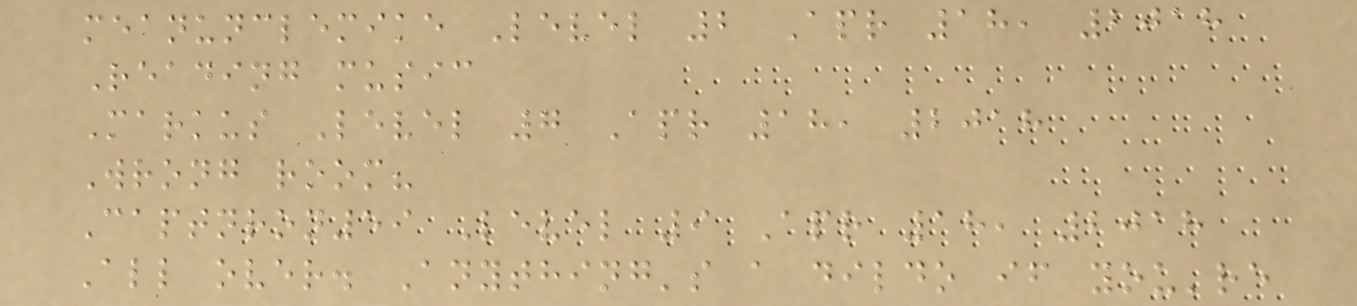meanunclemike Level 2 Apr 18, 2018
Reading music
Markus Level 7 Apr 18, 2018
Wrong room?
Captnron59 Level 9 Apr 18, 2018
All over. Anything's a dildo if you're
